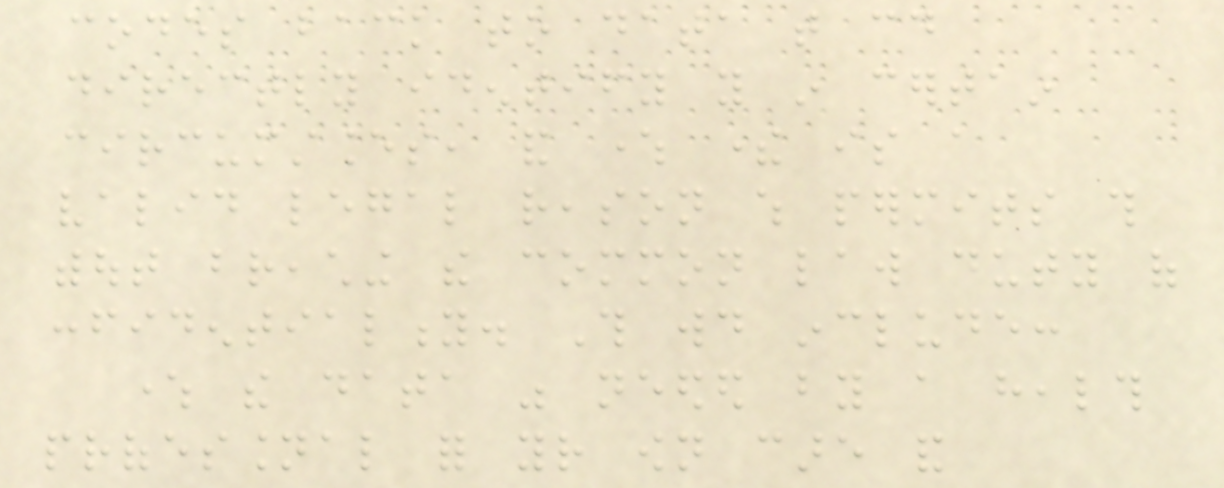codes back to data that could
directly identify you in certain
circumstances, and where there is a
valid legal reason which permits this
without breaching the common law duty of
confidentiality. This would include:
where the data was needed by a health
professional for your own care and
